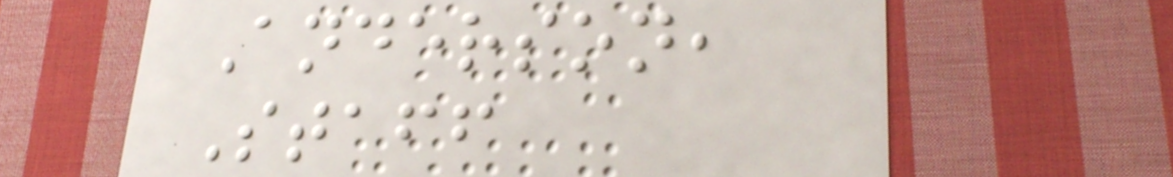Anderson,
Staff
